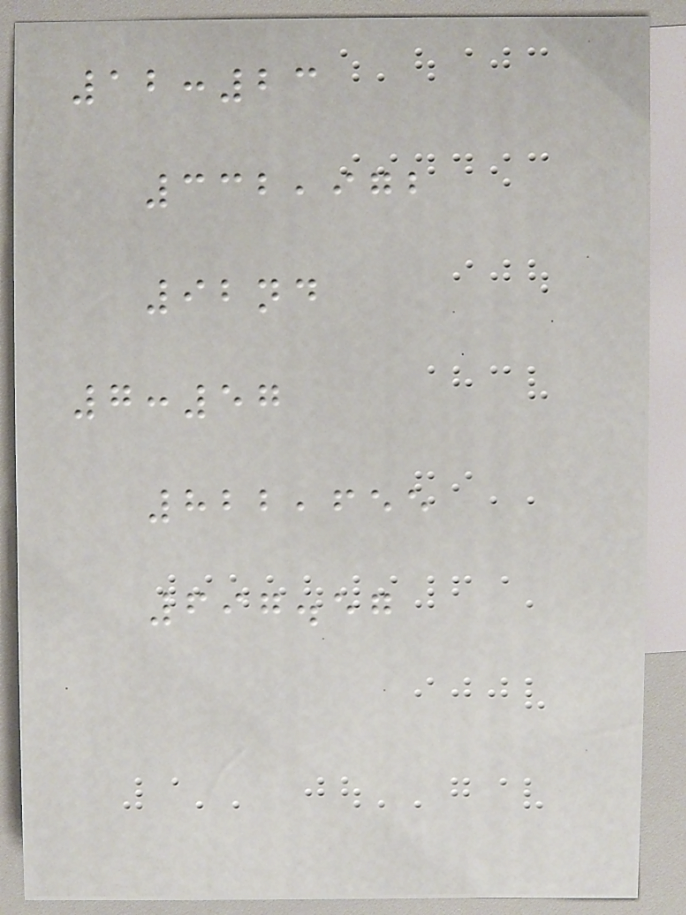12:23
332,972
92nd
7:57
822,655
697.57
